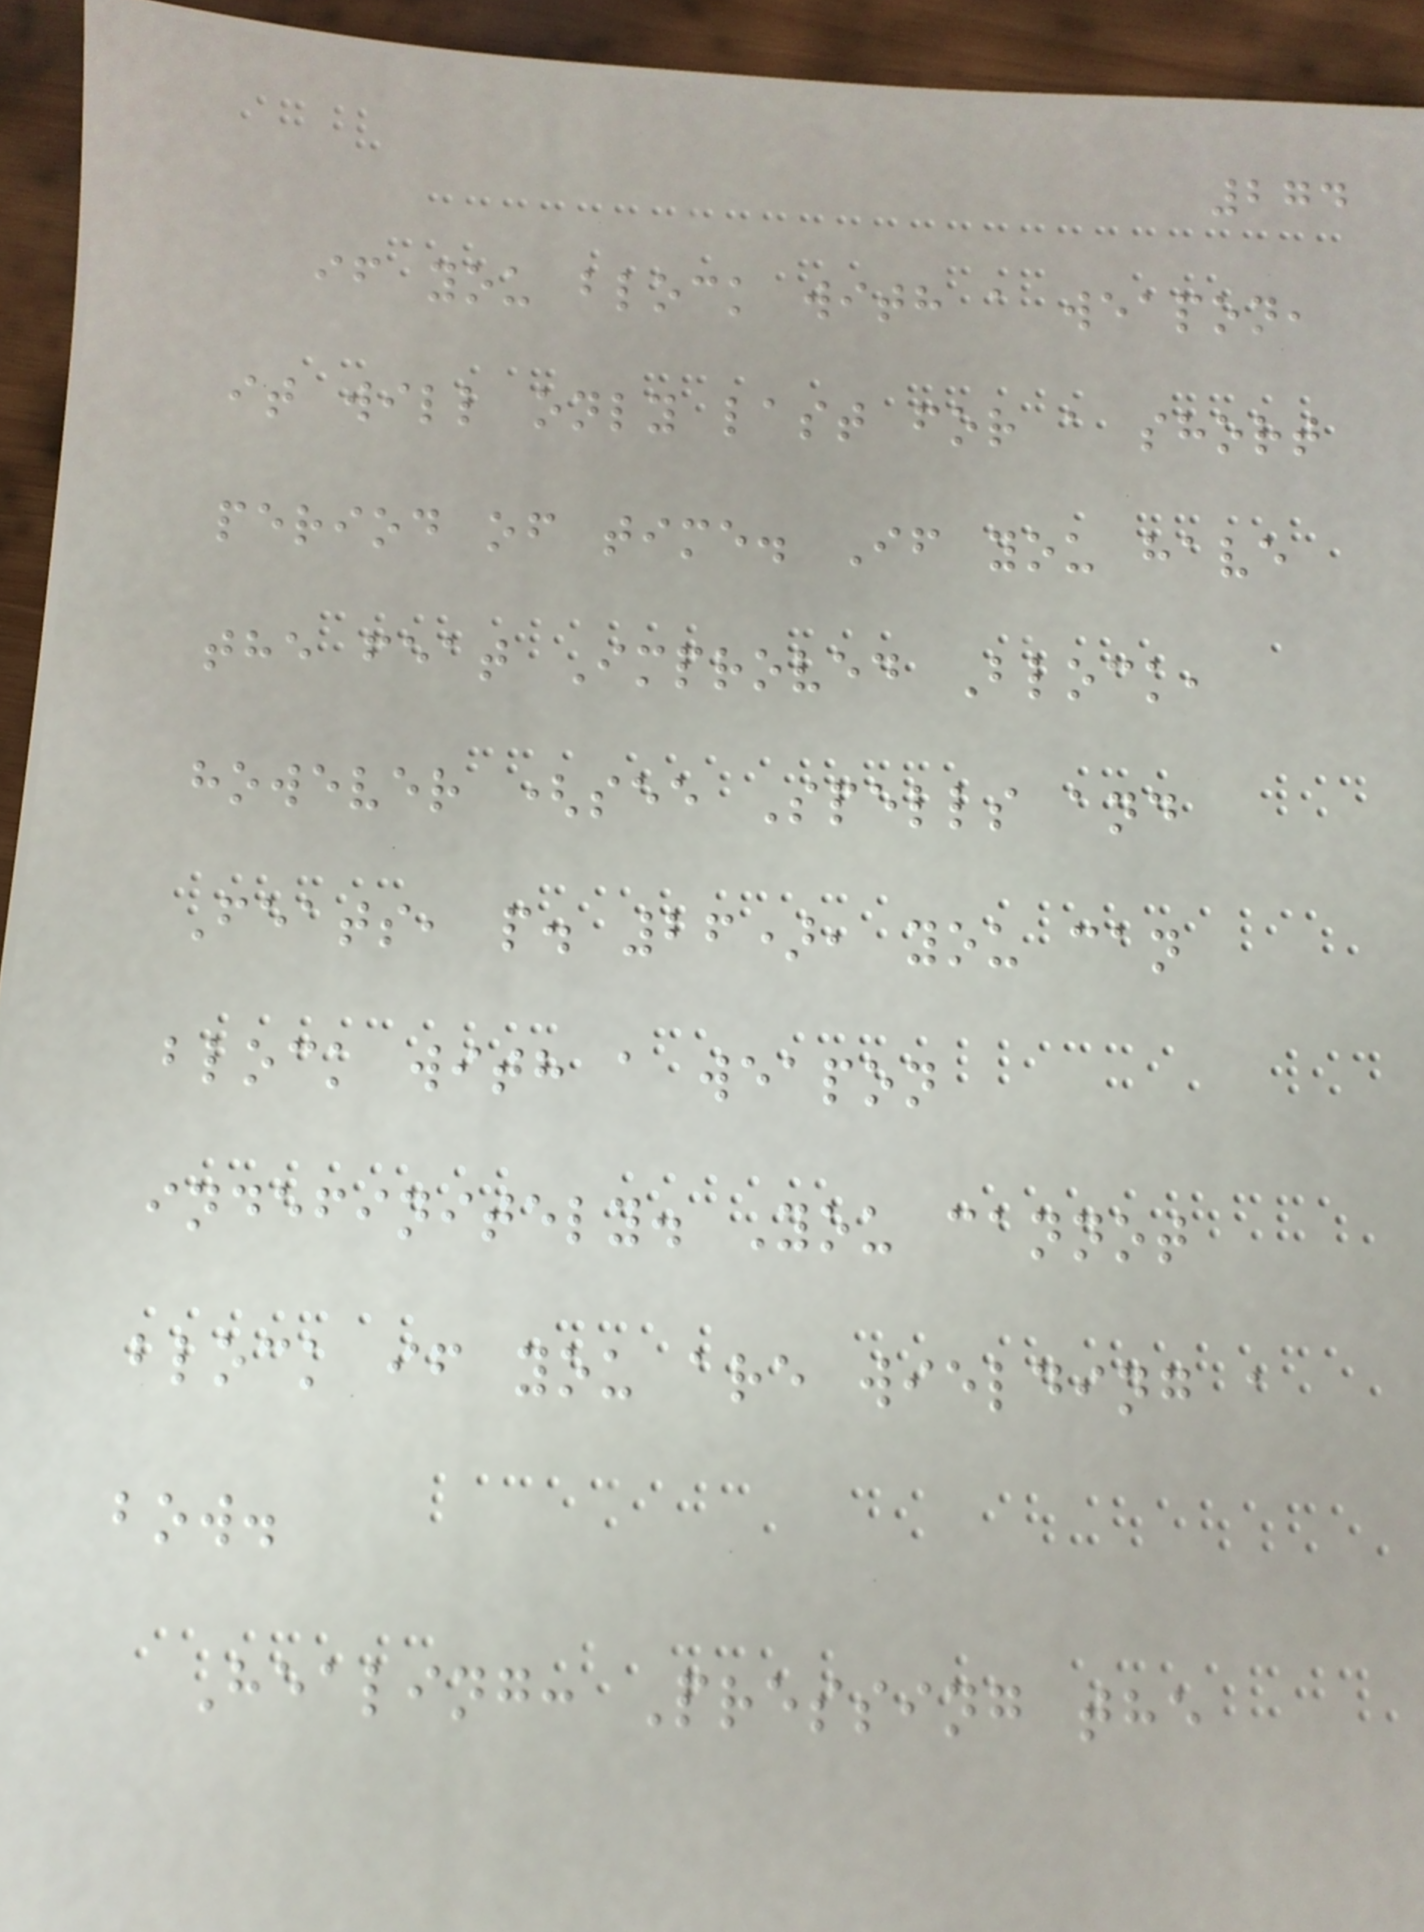274
if you block with a weapon,
it will only last for a short
period of time. If you have
the feat Improved Block,
however (see Spells and
Feats, p. 26), you can
block with a weapon
indefinitely. You cannot
block if you are wielding a
bow.
Healing: Pressing the
